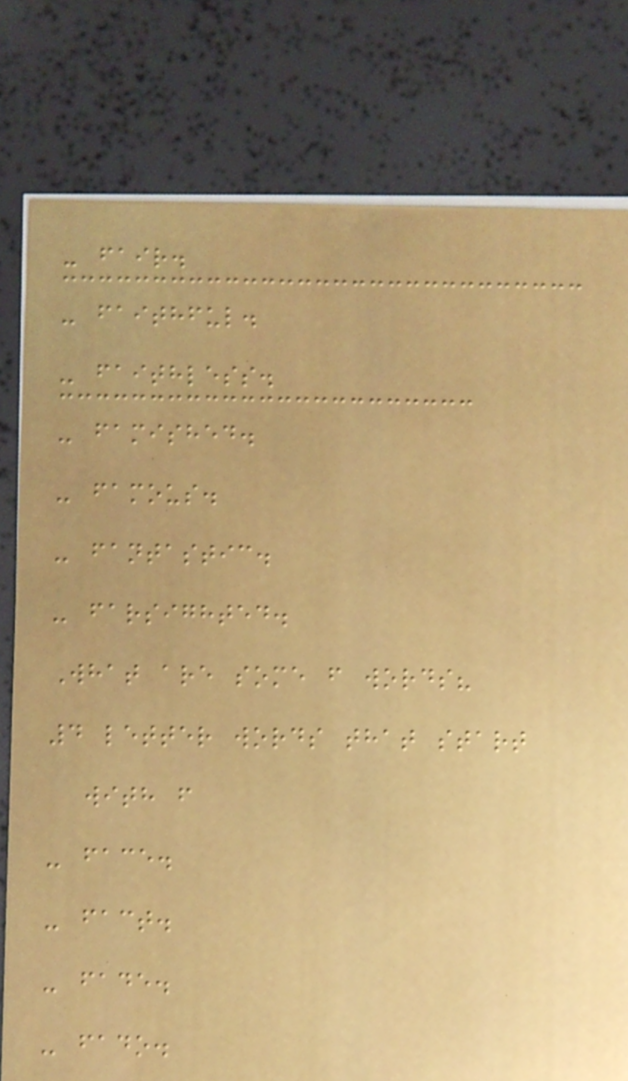- fair.
- faithful.
- faithless.
- famished.
- famous.
- fantastic.
- farsighted.
What are some f words?
4 letter words that start
with f
- face.
- fact.
- fade.
- fado.
